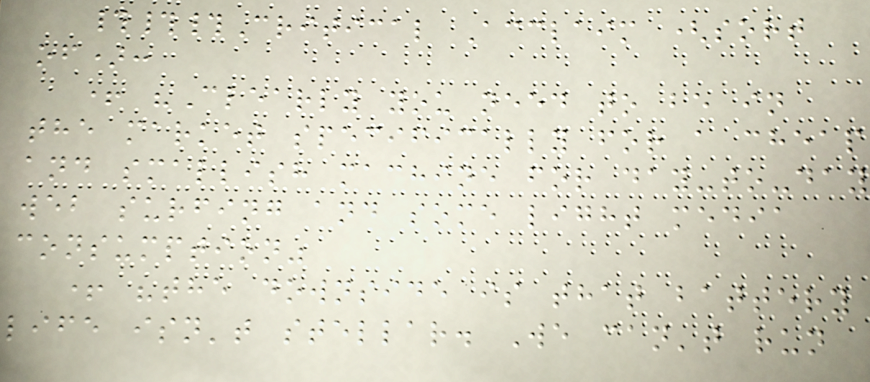###Critical Acclaim (sort
of):
+ "Clearly you need to be in
the market specifically for a cheap
and smallish machine for day-to-day
web surfing and some light media
consumption"
+ "the downside is that battery
life isn't stellar. We can't run
